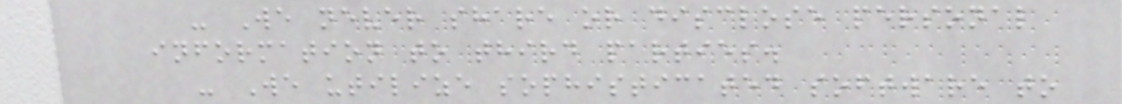- We never share or disclose personal
information to third parties.
- We utilize sophisticated software to
